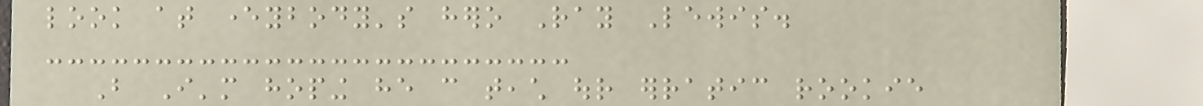look at everybody's hero Ray Lewis.
But I'm hoping he can teach our erratic rookie
